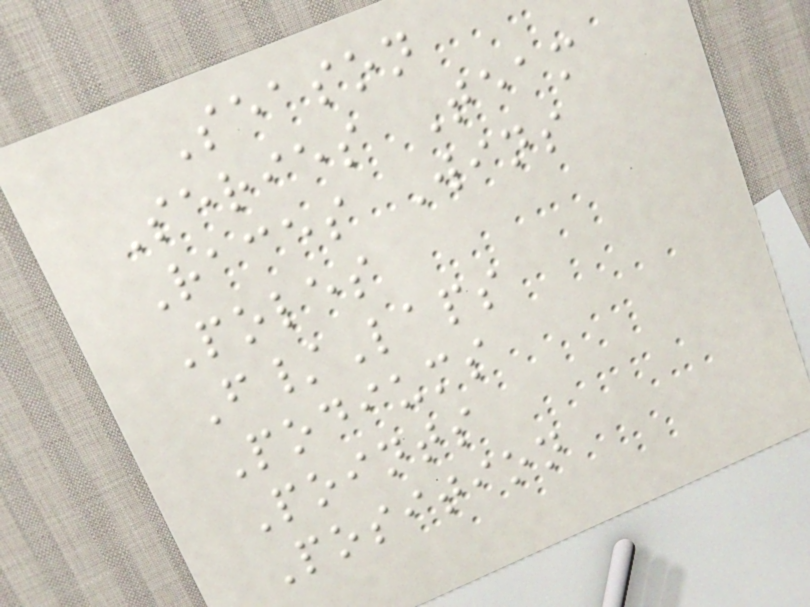Season
Series Team
Races Wins
Poles
F/Laps
Podiums
Points
Position
